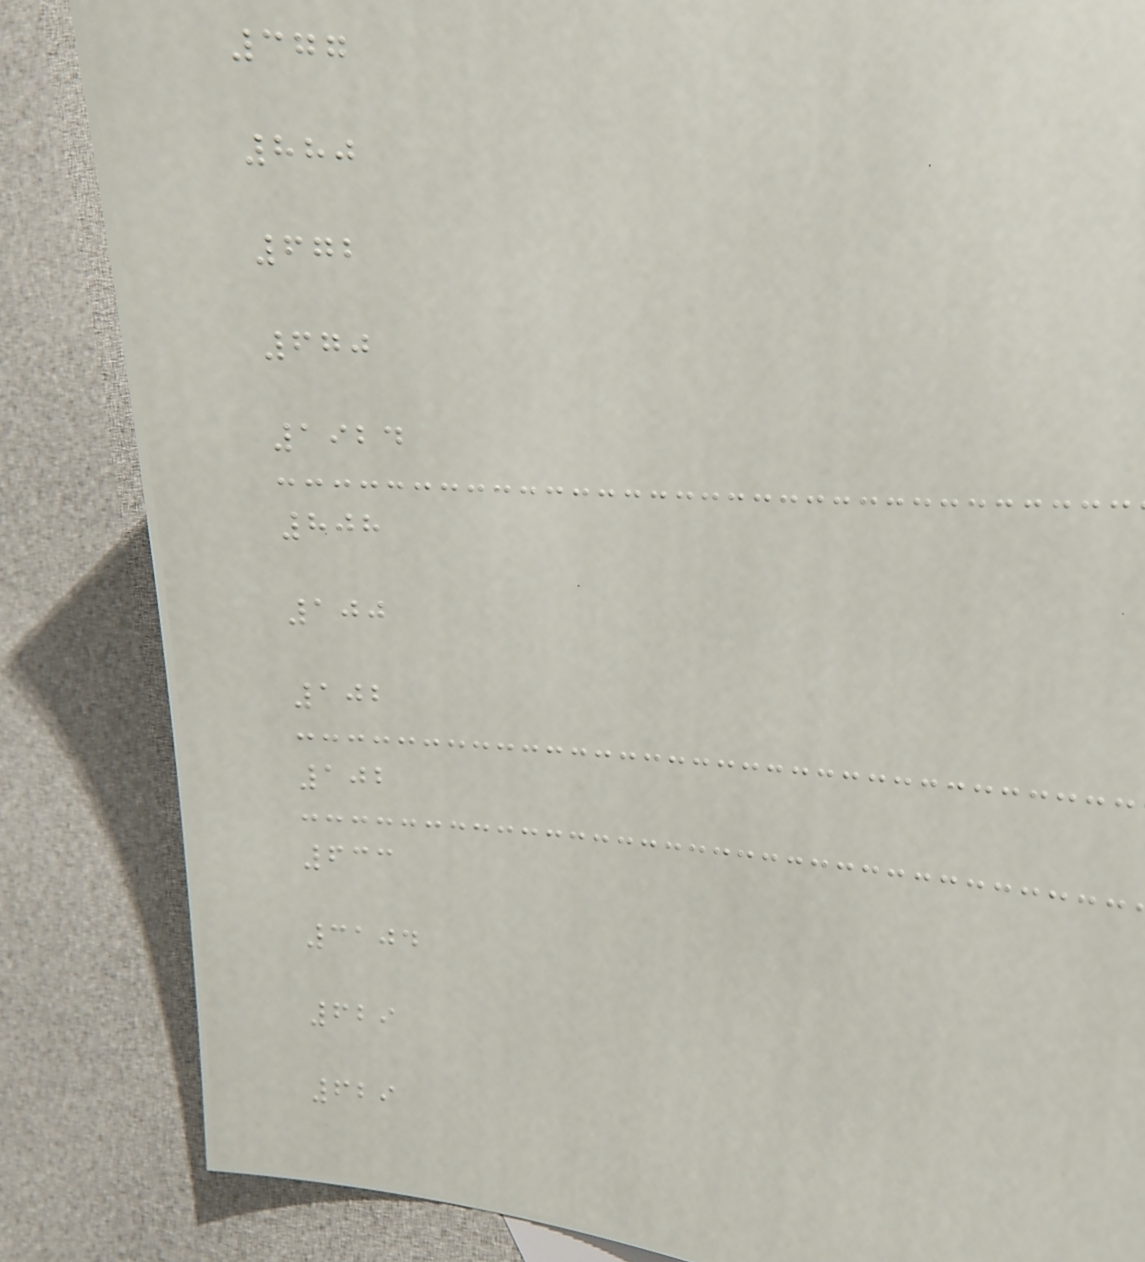377
880
672
670
1924
808
100
102
102
633
3104
629
629
